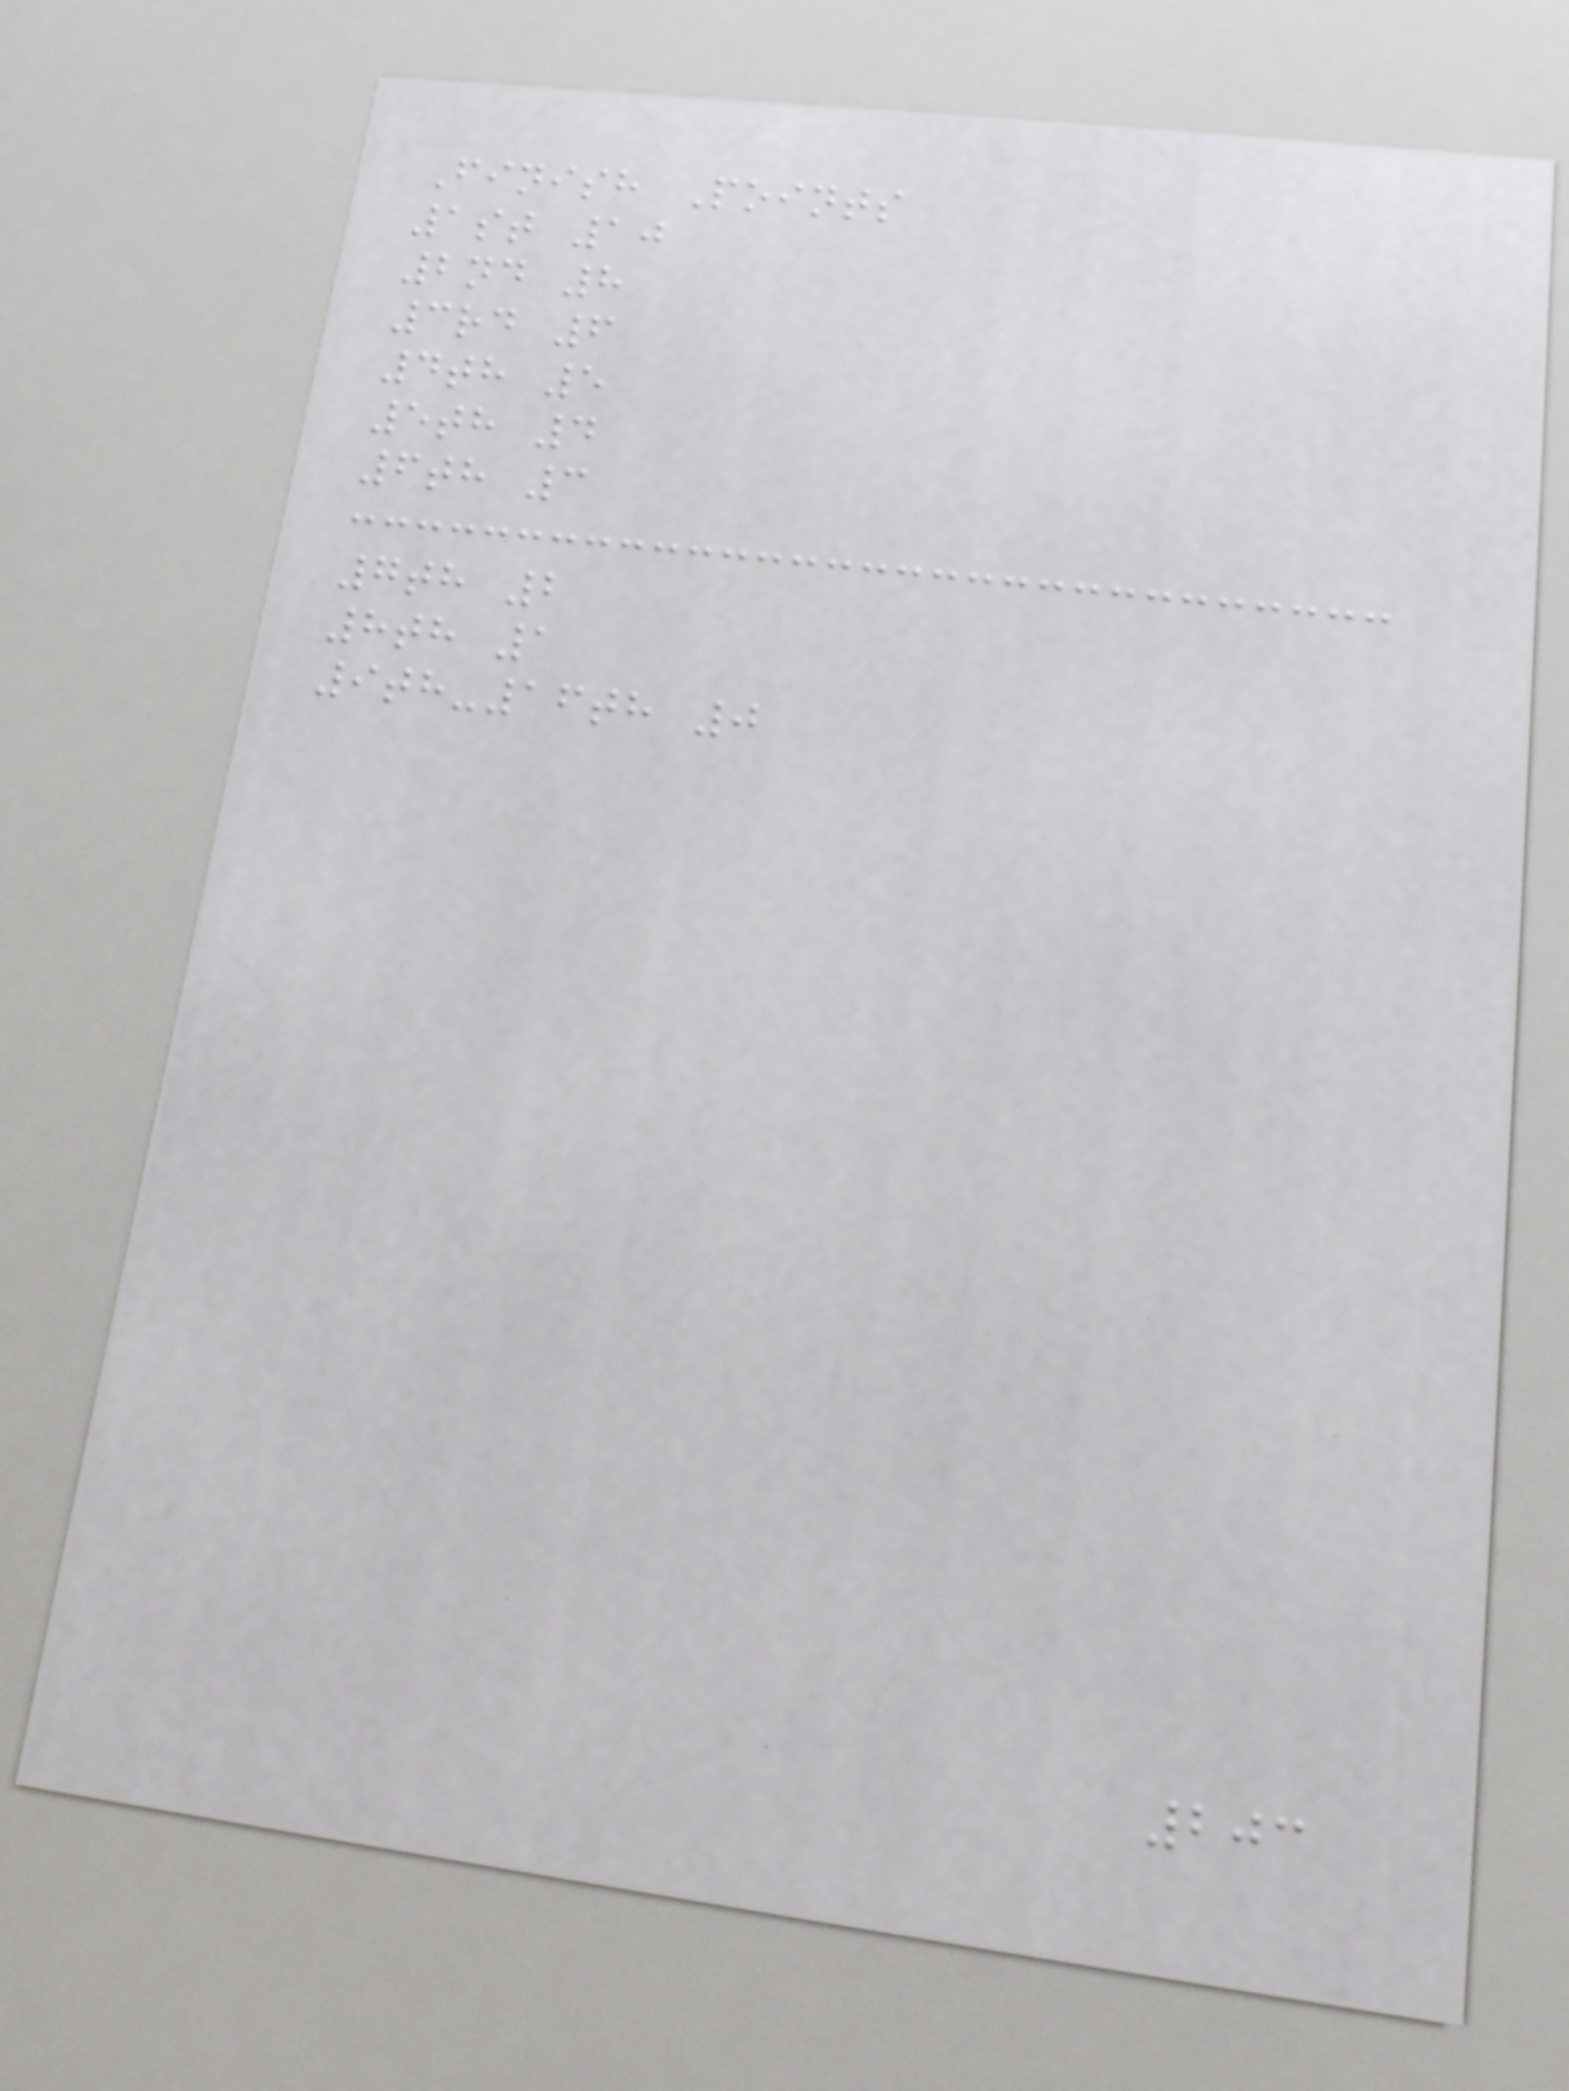Finish Points
1st 10
2nd 8
3rd 6
4th 5
5th 4
6th 3
7th 2
8th 1
9th-16th 0
203
